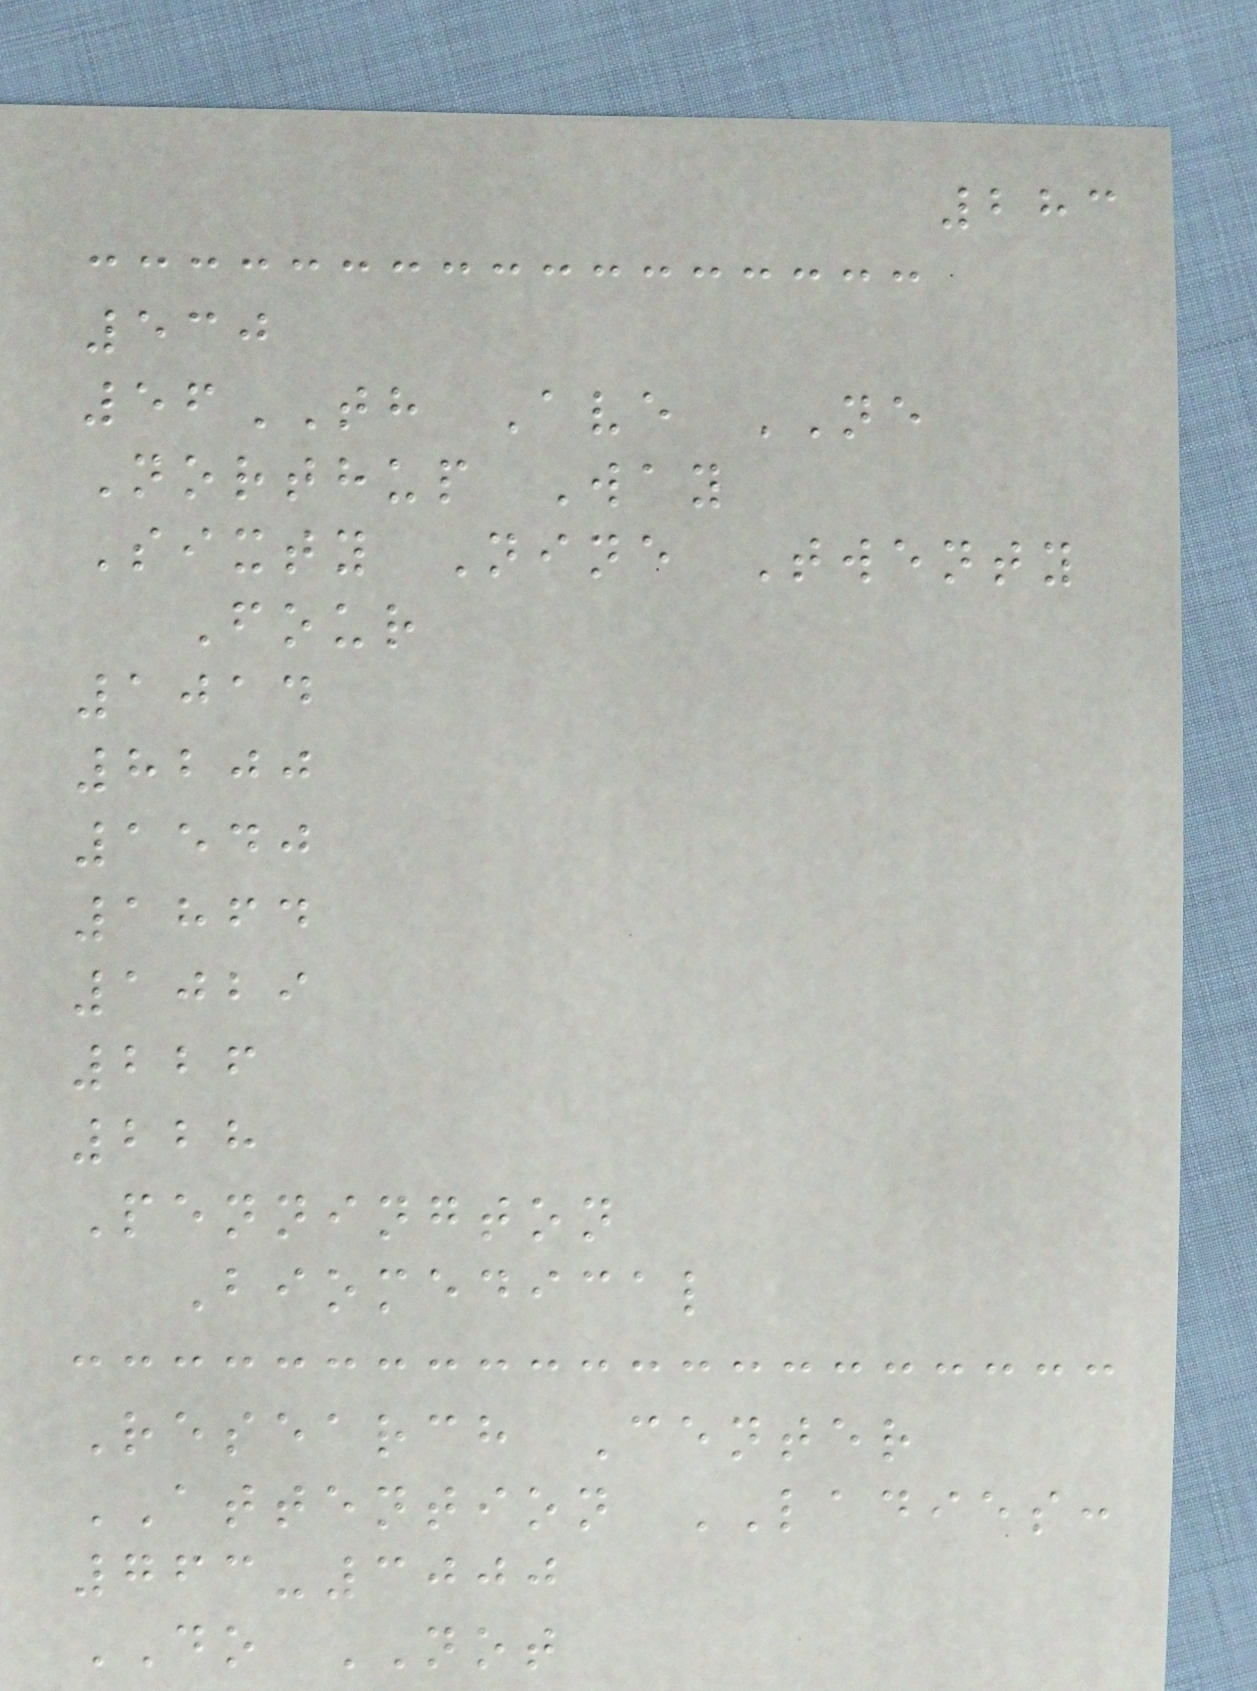283
530
56TH Ave NE
Northup Way
Sixty Nine Twenty
Four
1014
8200
1540
1864
1029
226
228
Pennington
Biomedical
Research Center
ATTENTION LADIES:
763-3000
DO NOT
